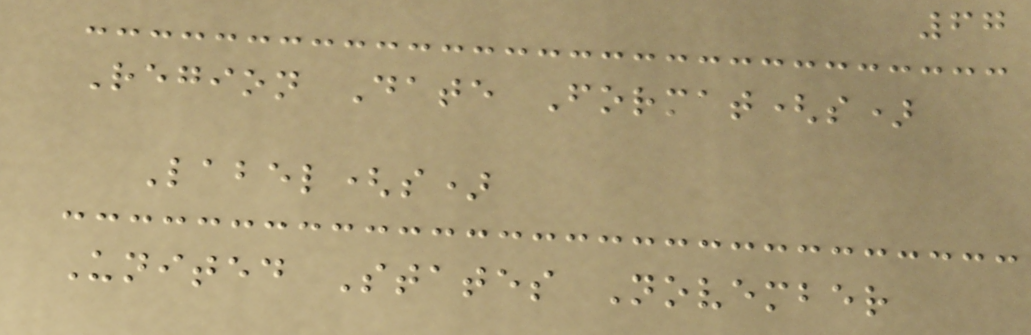67
Region Date Format(s)
Label(s)
United States November
